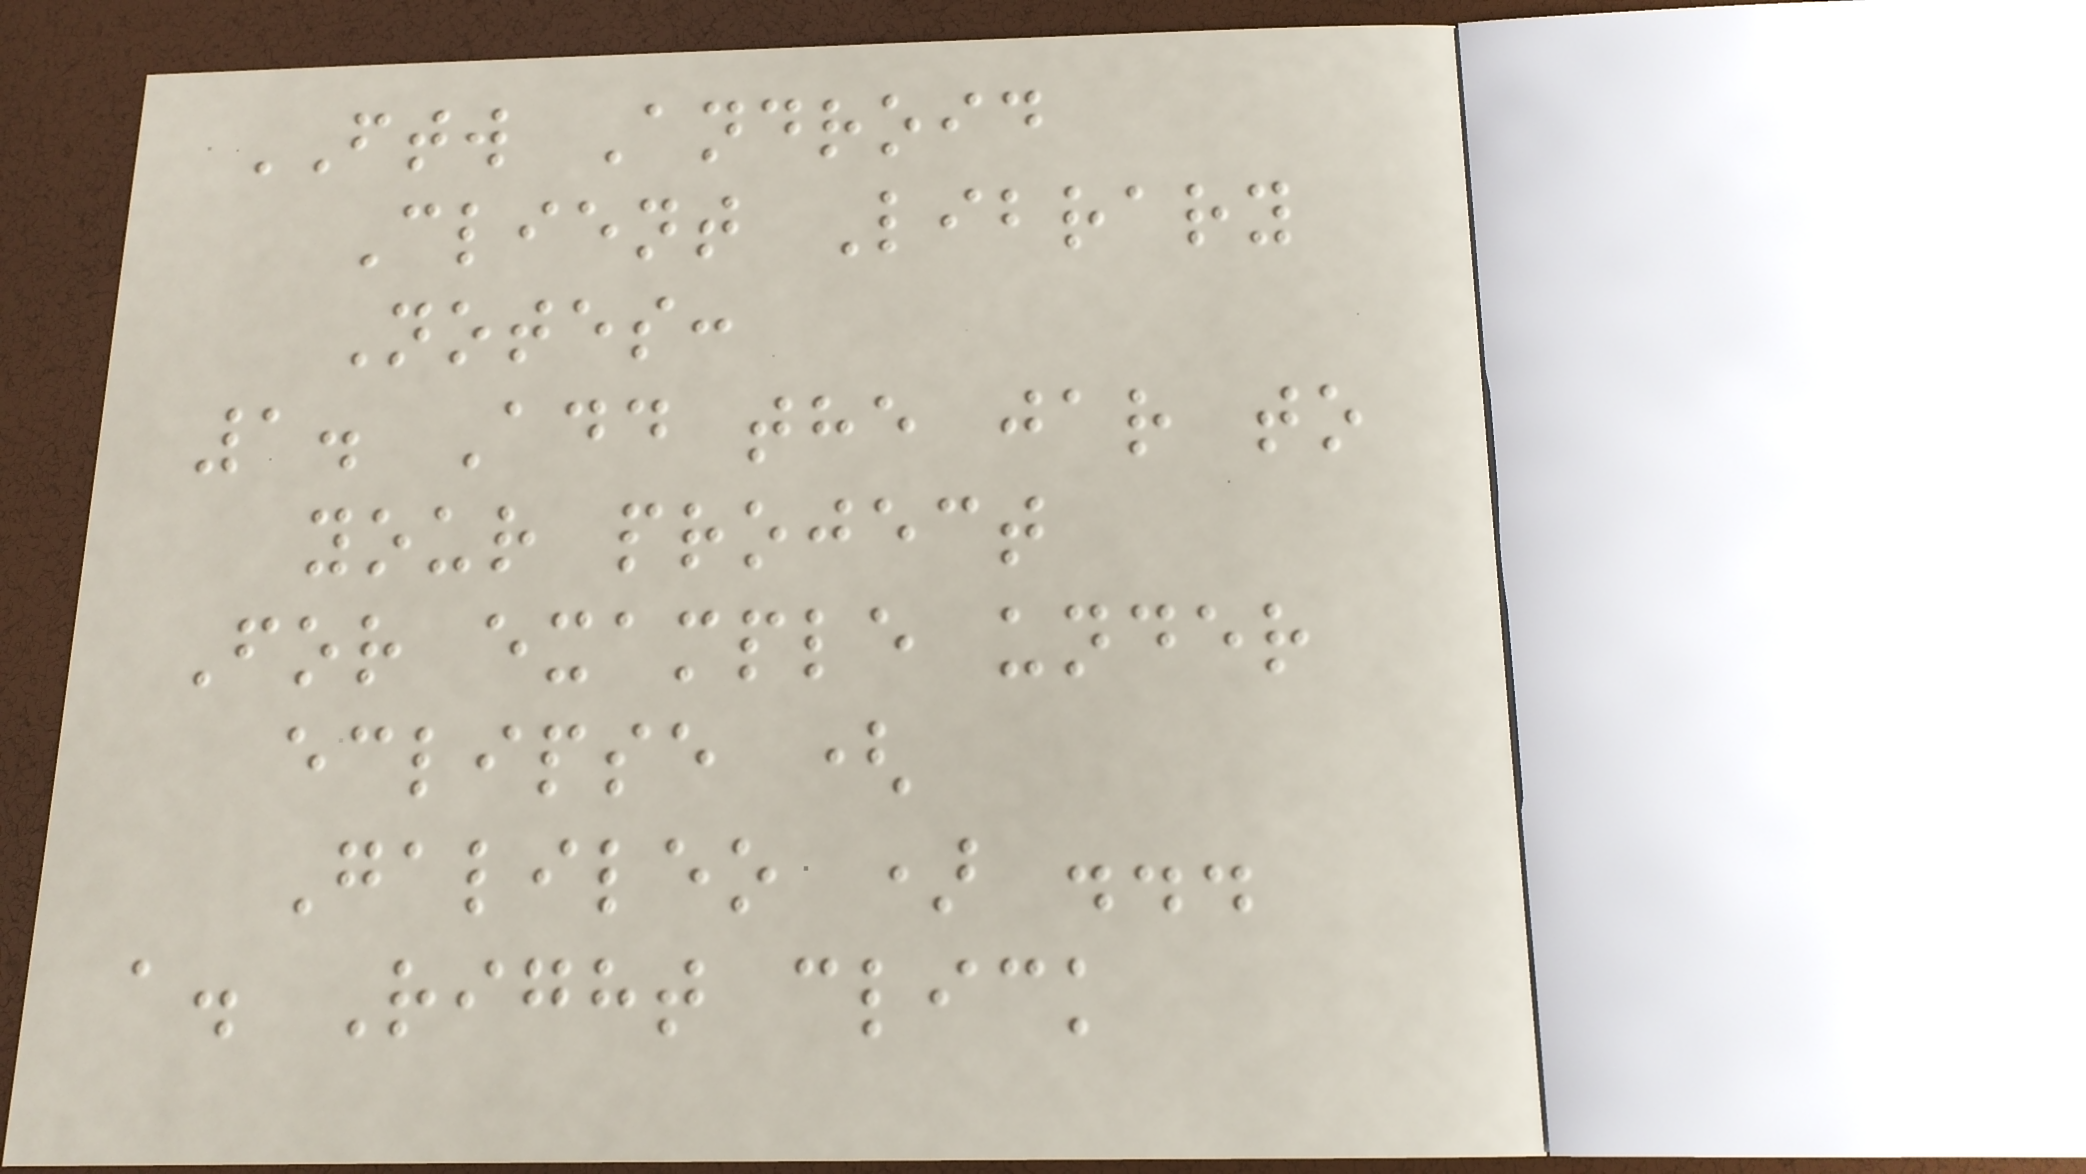FTW Android
Client Library
Notes:
1. Add the jar to
your project
For example under
eclipse (
Galileo ) ...
a. Right click
